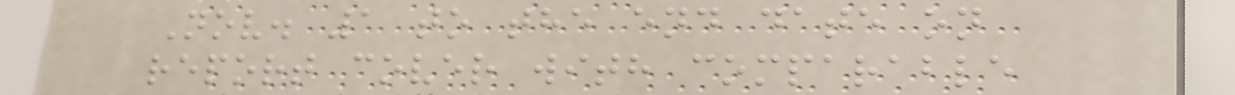Nov. 1 to the end date on
report cover with comparable
